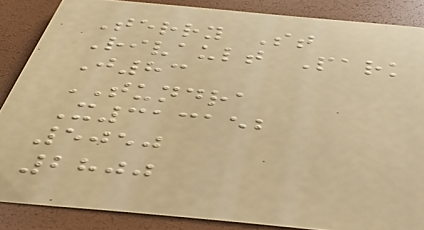Terry St
Rivault Park
J83
TUNDRA
X313152
5050
2800
